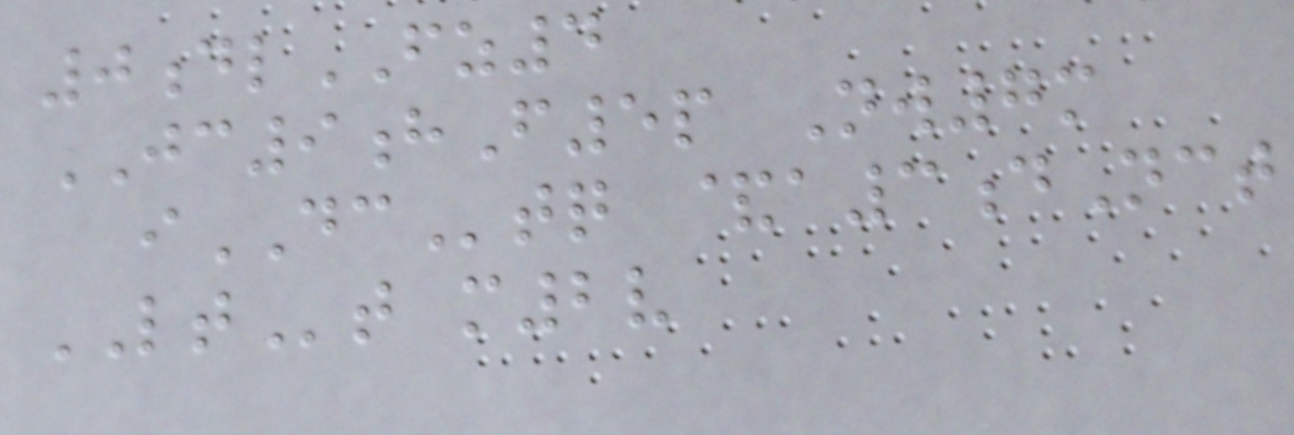0dlFZ4
JC9hF5p Nw7m
iDCtq &a3dNct
LTt m2v
